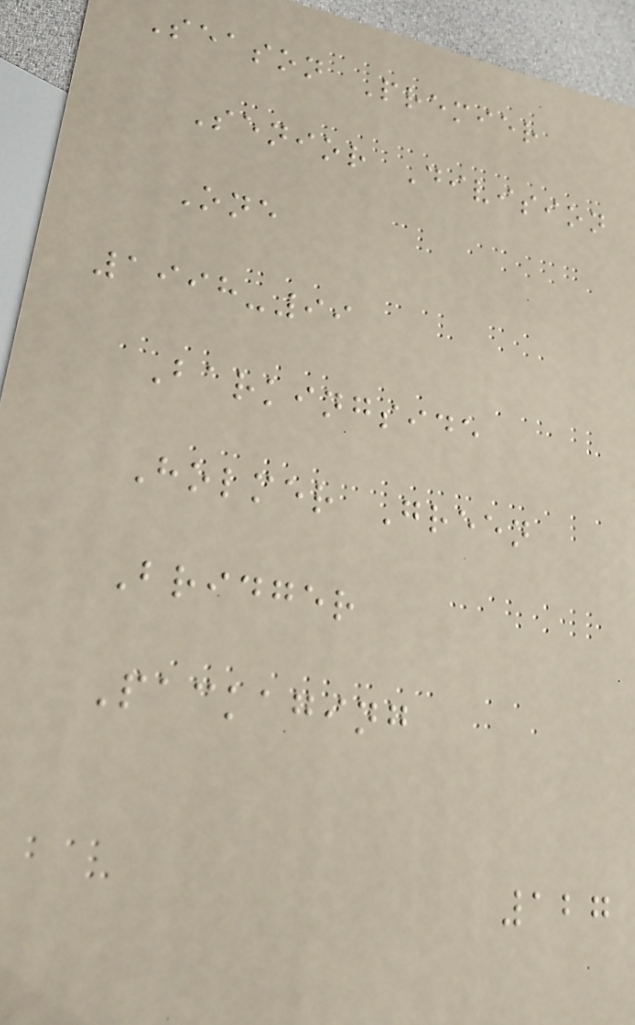Season Premier
Senior Division
One
1998-99
Barkingside
Holmer Green
Bridger
Packaging
127
